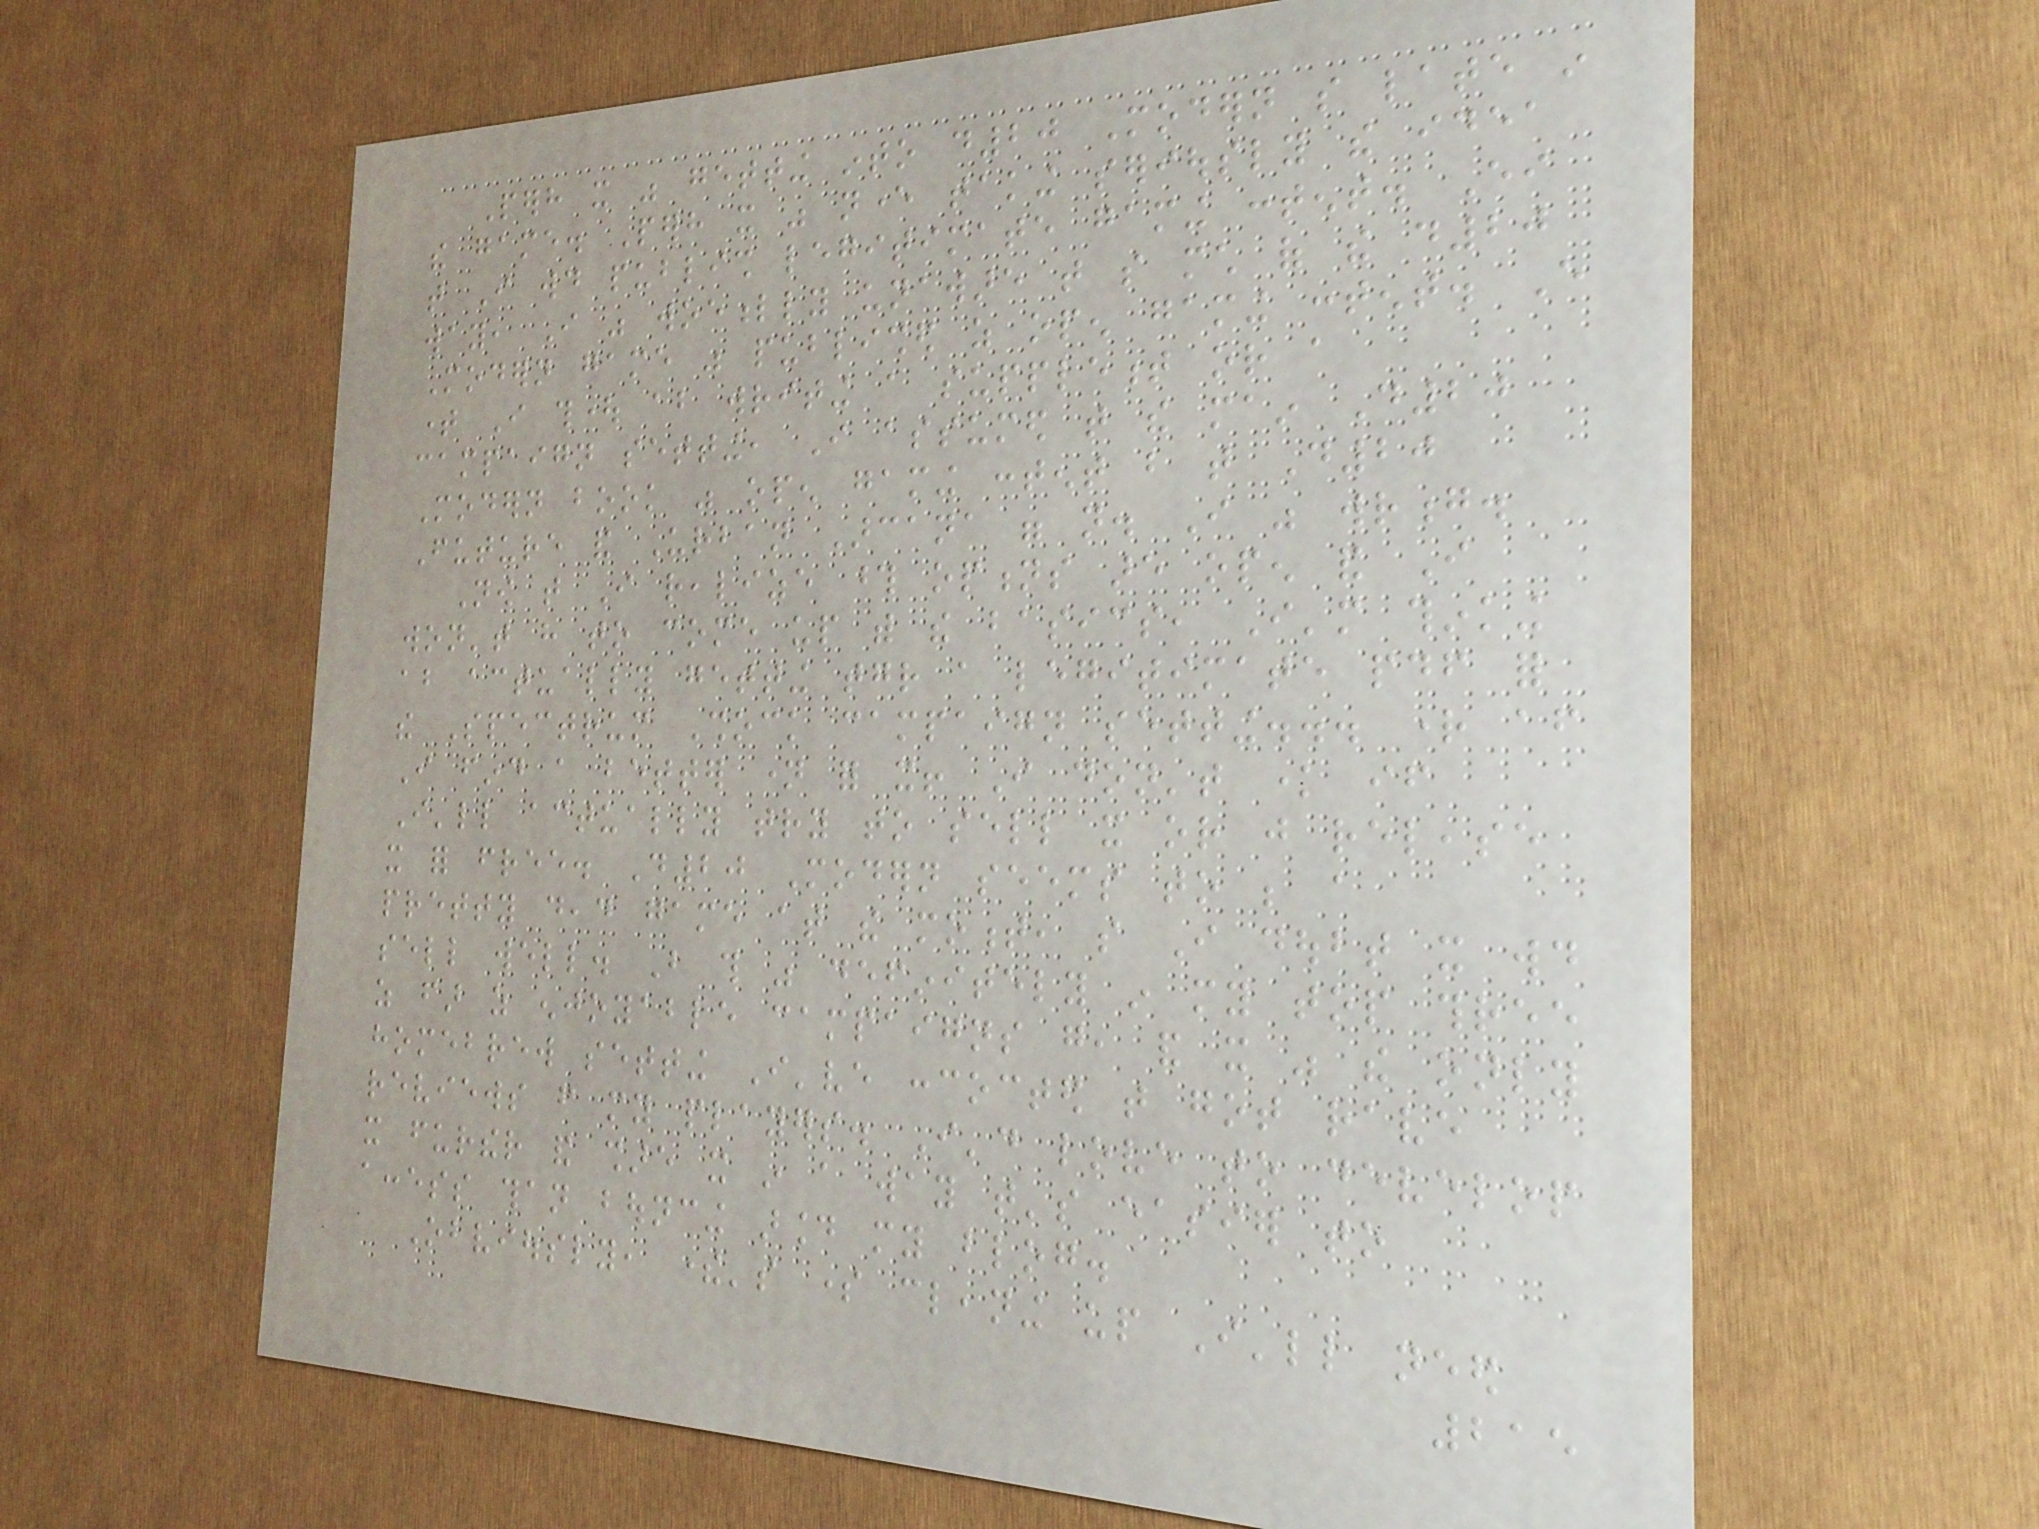Perhaps it was getting into d20 Modern so late in
the game. Perhaps it was never taking seriously the idea
that I would publish legitimate gaming content. Either
way, I was woefully unaware that so much of the d20
Modern game was published as open gaming content. Every
time I thought about writing a supplement or a
campaign setting, I assumed that the main D20
Modern book was open gaming content but that D20
Future and Urban Arcana were not. I was wrong.
Now that I realize those options are open and I
won't have to come up with the basics, I'm thinking
about actually getting together a legitimate pdf for
the Spectrum Shock campaign setting... right after
I find a better name for it! I don't know if
I'll actually try to sell it or just release
it for free. D20 Modern seems to be a
pretty dead game at the moment, so I doubt it would
sell well. But this was definitely in my top three
as far as enjoyable campaigns go, and it was the only
homebrew setting I've concocted that got rave
reviews from my players. I'd love to develop
it further and share it in a way that's easier to
access than bouncing around my blog.
Obviously, there's some cleaning up I'll need
215
